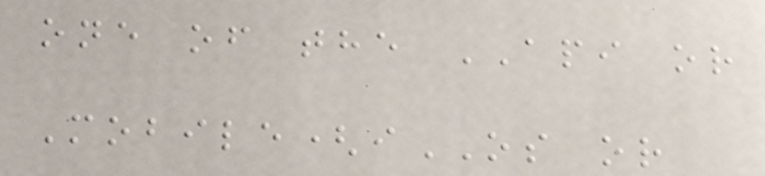one of the API or
Mobile(iOS or
